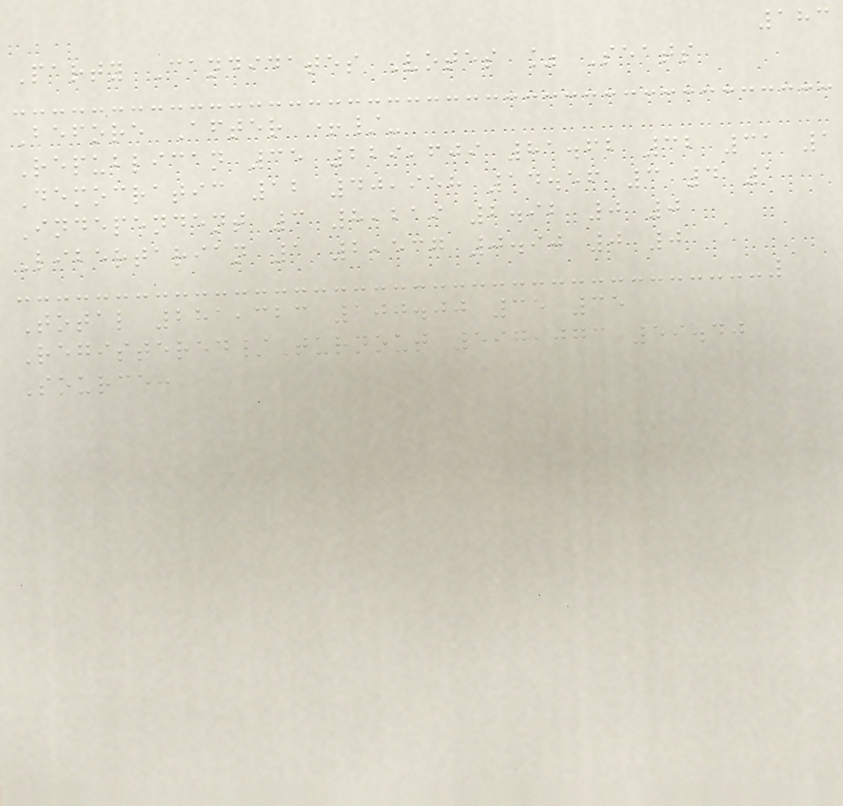183
Party Candidates Votes % Seats
Before After +/-
Republican 35 229,609 81.62 32 31 1
Democratic 12 40,958 14.56 3 4 1
Independent 3 8,219 2.92 0 0
Libertarian 1 2,537 0.90 0 0
Total 281,323 100.00 35 35
Registered/Turnout 597,073 59.40
Source:
